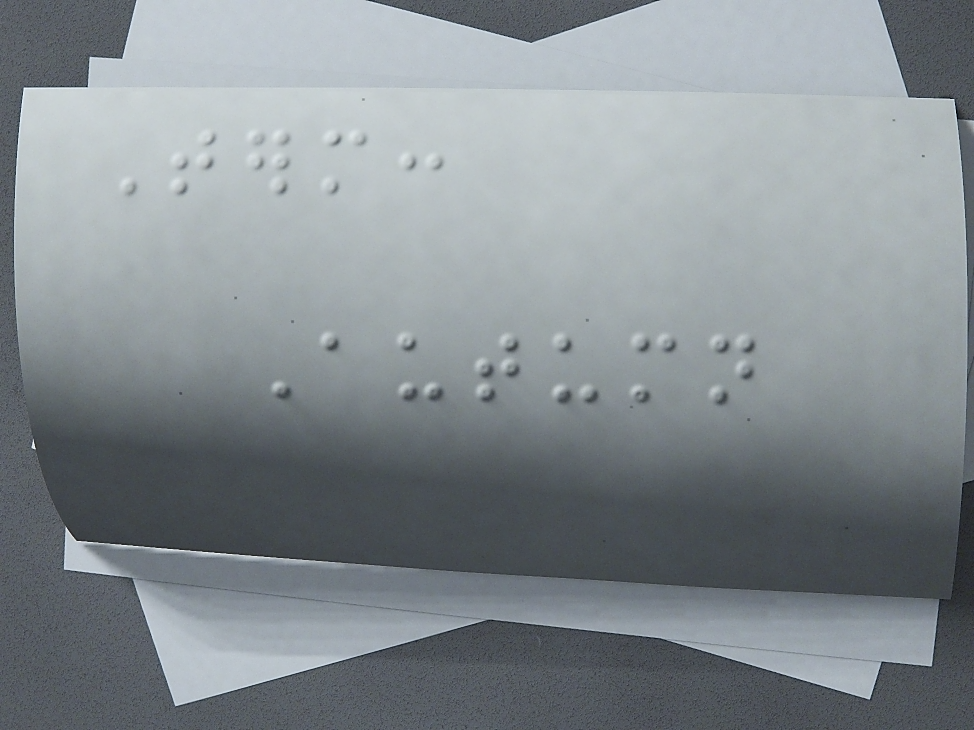Term:
Autumn
